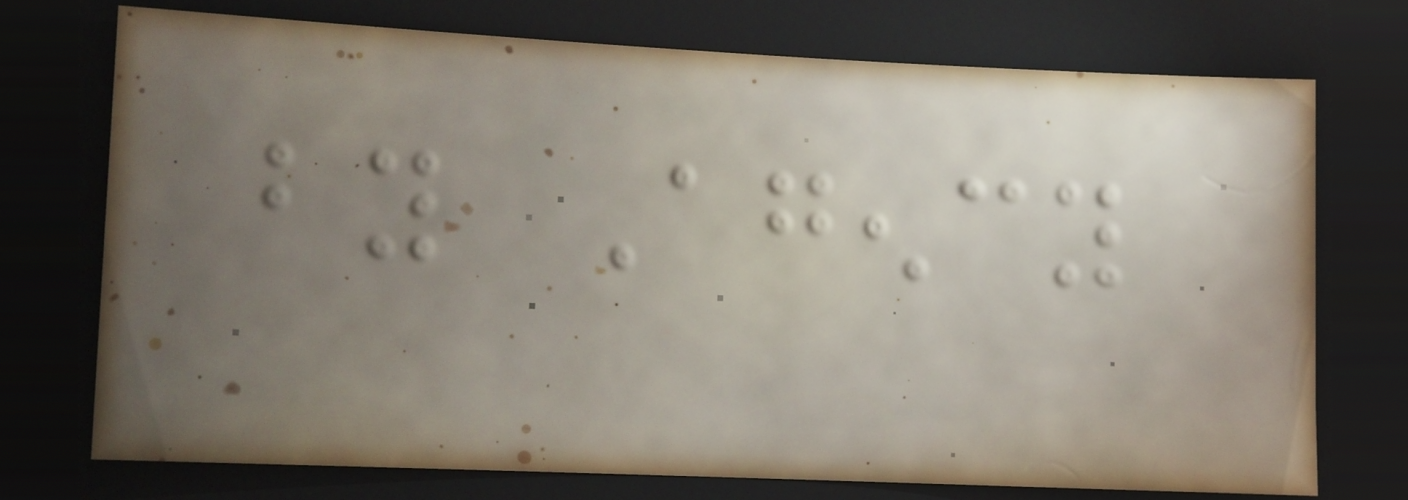by Agency
